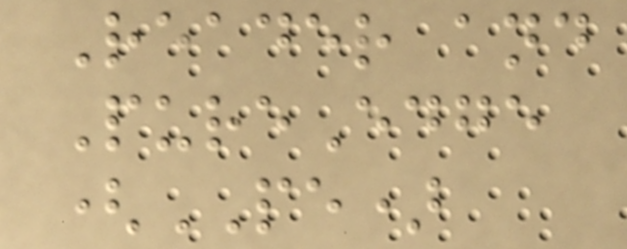Reader and
PureEdge
(PE)
